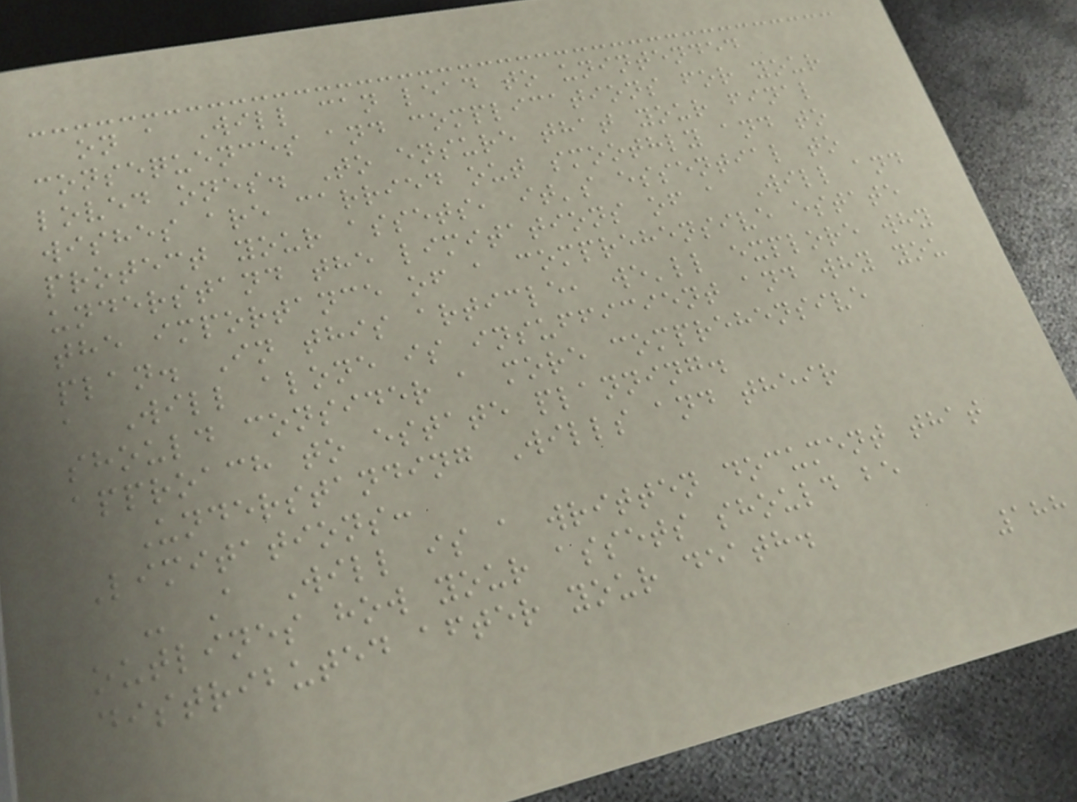on a Will can lead to unintended
consequences and complications for your
loved ones. To ensure that your final
wishes are carried out smoothly and to
protect your assets, it's essential to
understand the limitations of a Will and
the importance of a comprehensive estate
plan. In this article, we'll explore why
a Will alone is insufficient and why you
should consider a more comprehensive
approach to estate planning.
Understanding Wills and their
Limitations:
- A Will is a written document that
outlines how your assets should be
distributed after your death.
188
